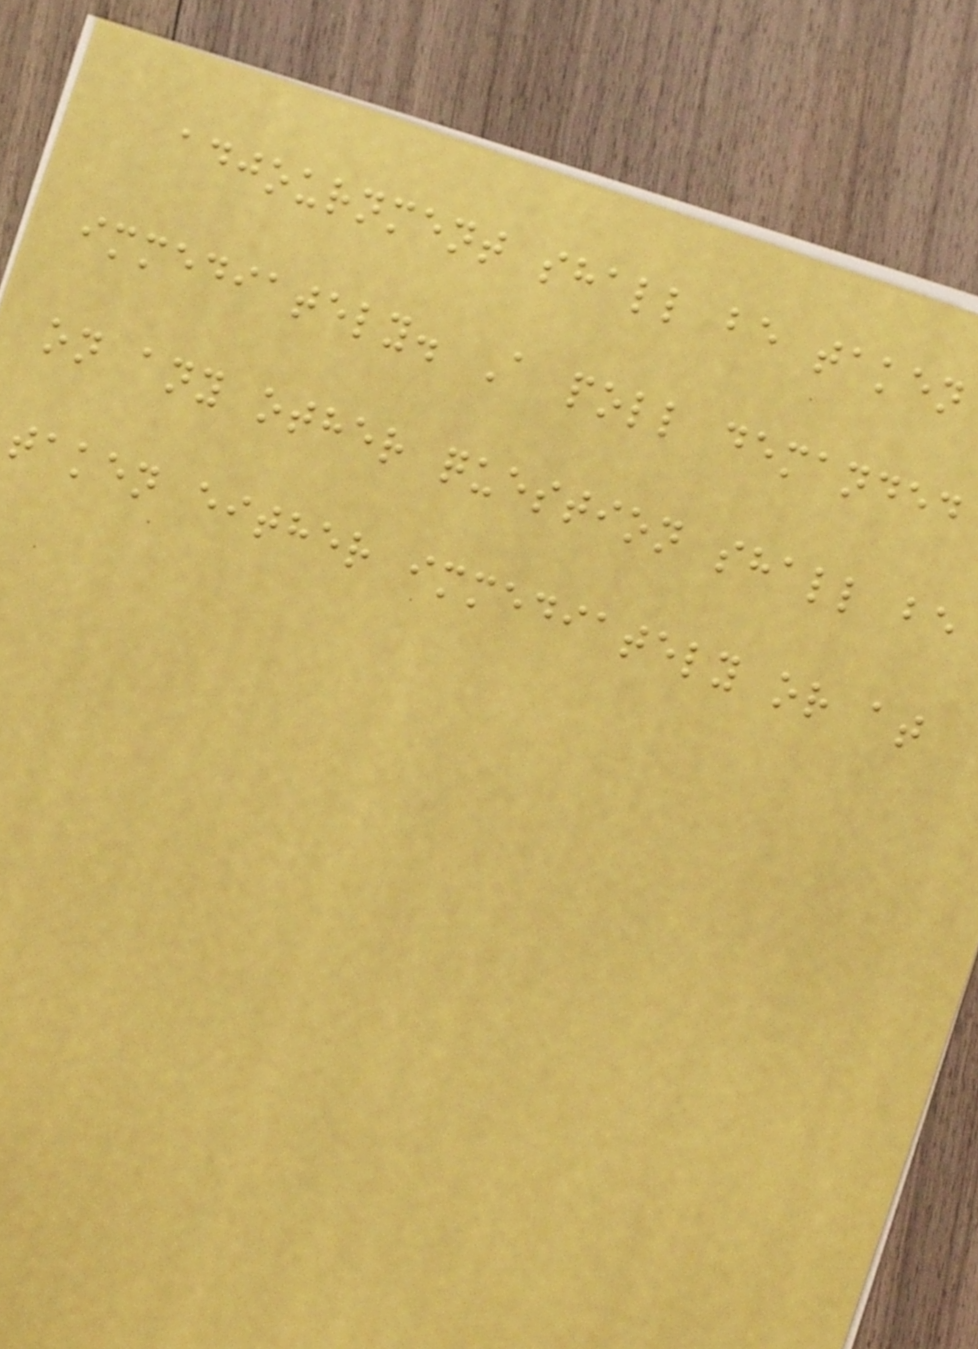adjournment shall be taken
immediately. A poll demanded
on any other question shall be
taken either immediately or at
